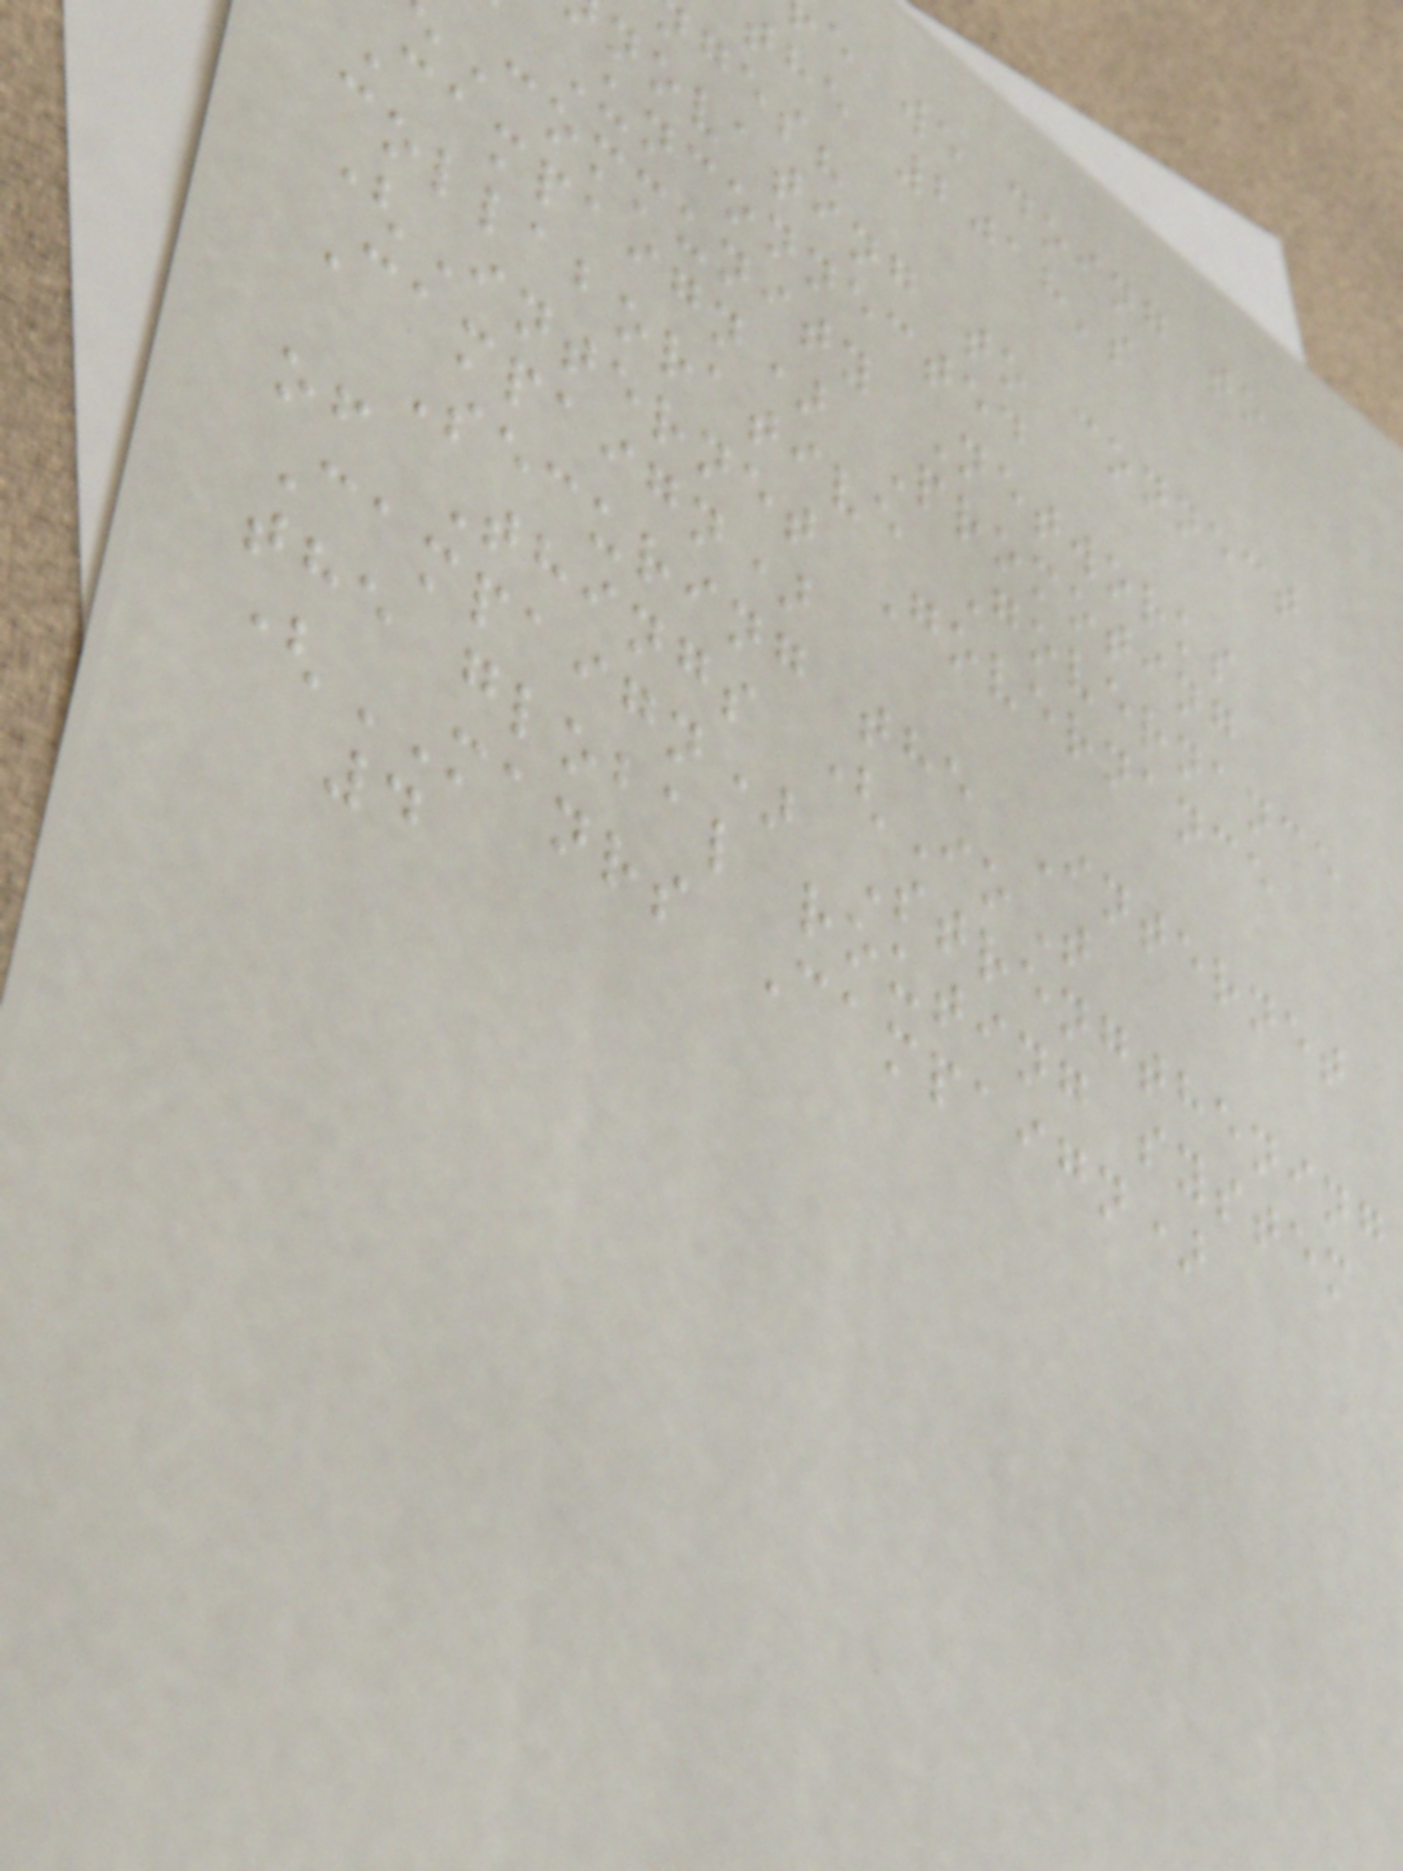e we doing to
the 2018's
ges?
novating to connect
Unconnected
Community Networks
Campaign) Promoting
collaborative Governance
(Internet Governance
Campaign)
Securing the Internet
of Things (IoT
Campaign) Strengthening
the global routing system
(MANRS Campaign)
4
